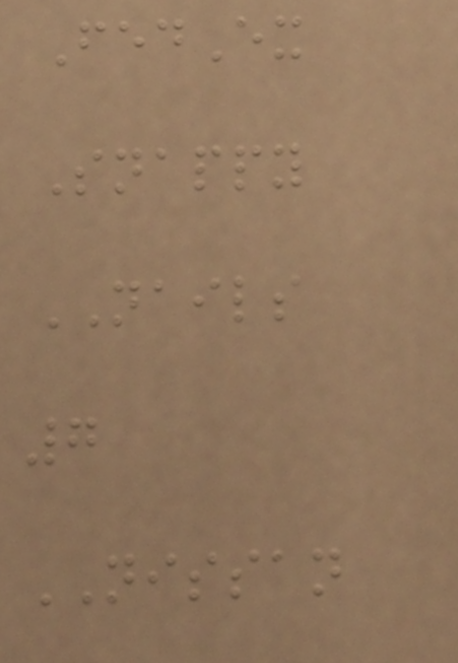FedEx
Snappy
NAILS
7
NISSAN
